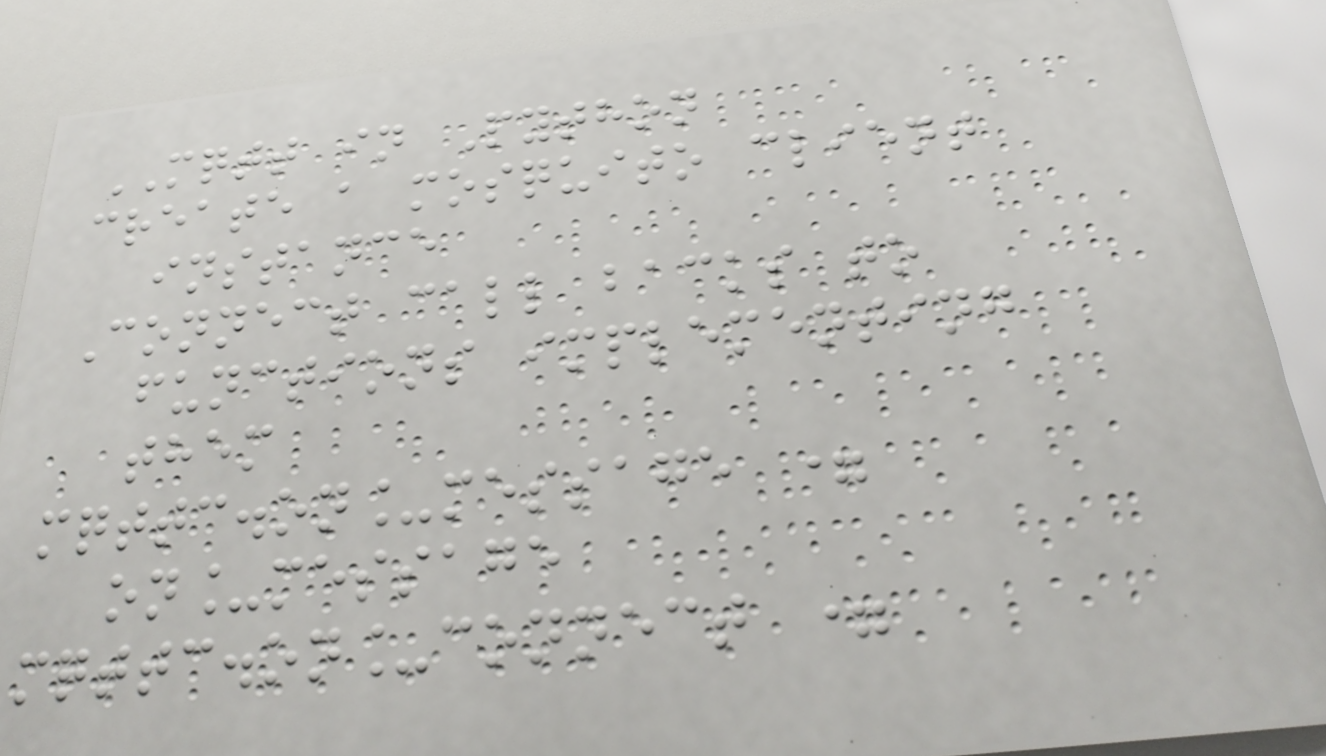MQTT in Python
create a mosquito client
instance
Connect call backs to
functions implementing
them
mqttc.on_message =
on_message
mqttc.on_connect =
